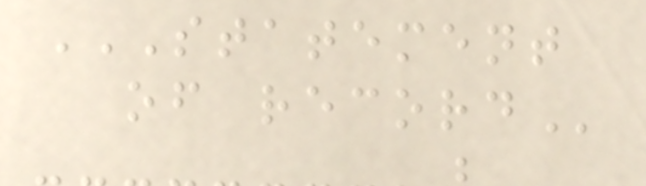STATEMENT
OF RECORD
